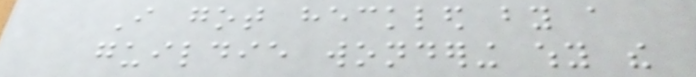I got heckled by a
guildie wondering why the
